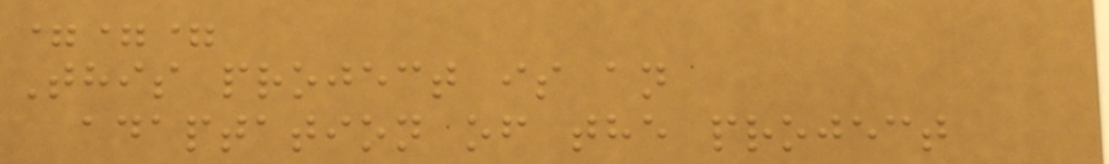===
This project is an
adaptation of the project
